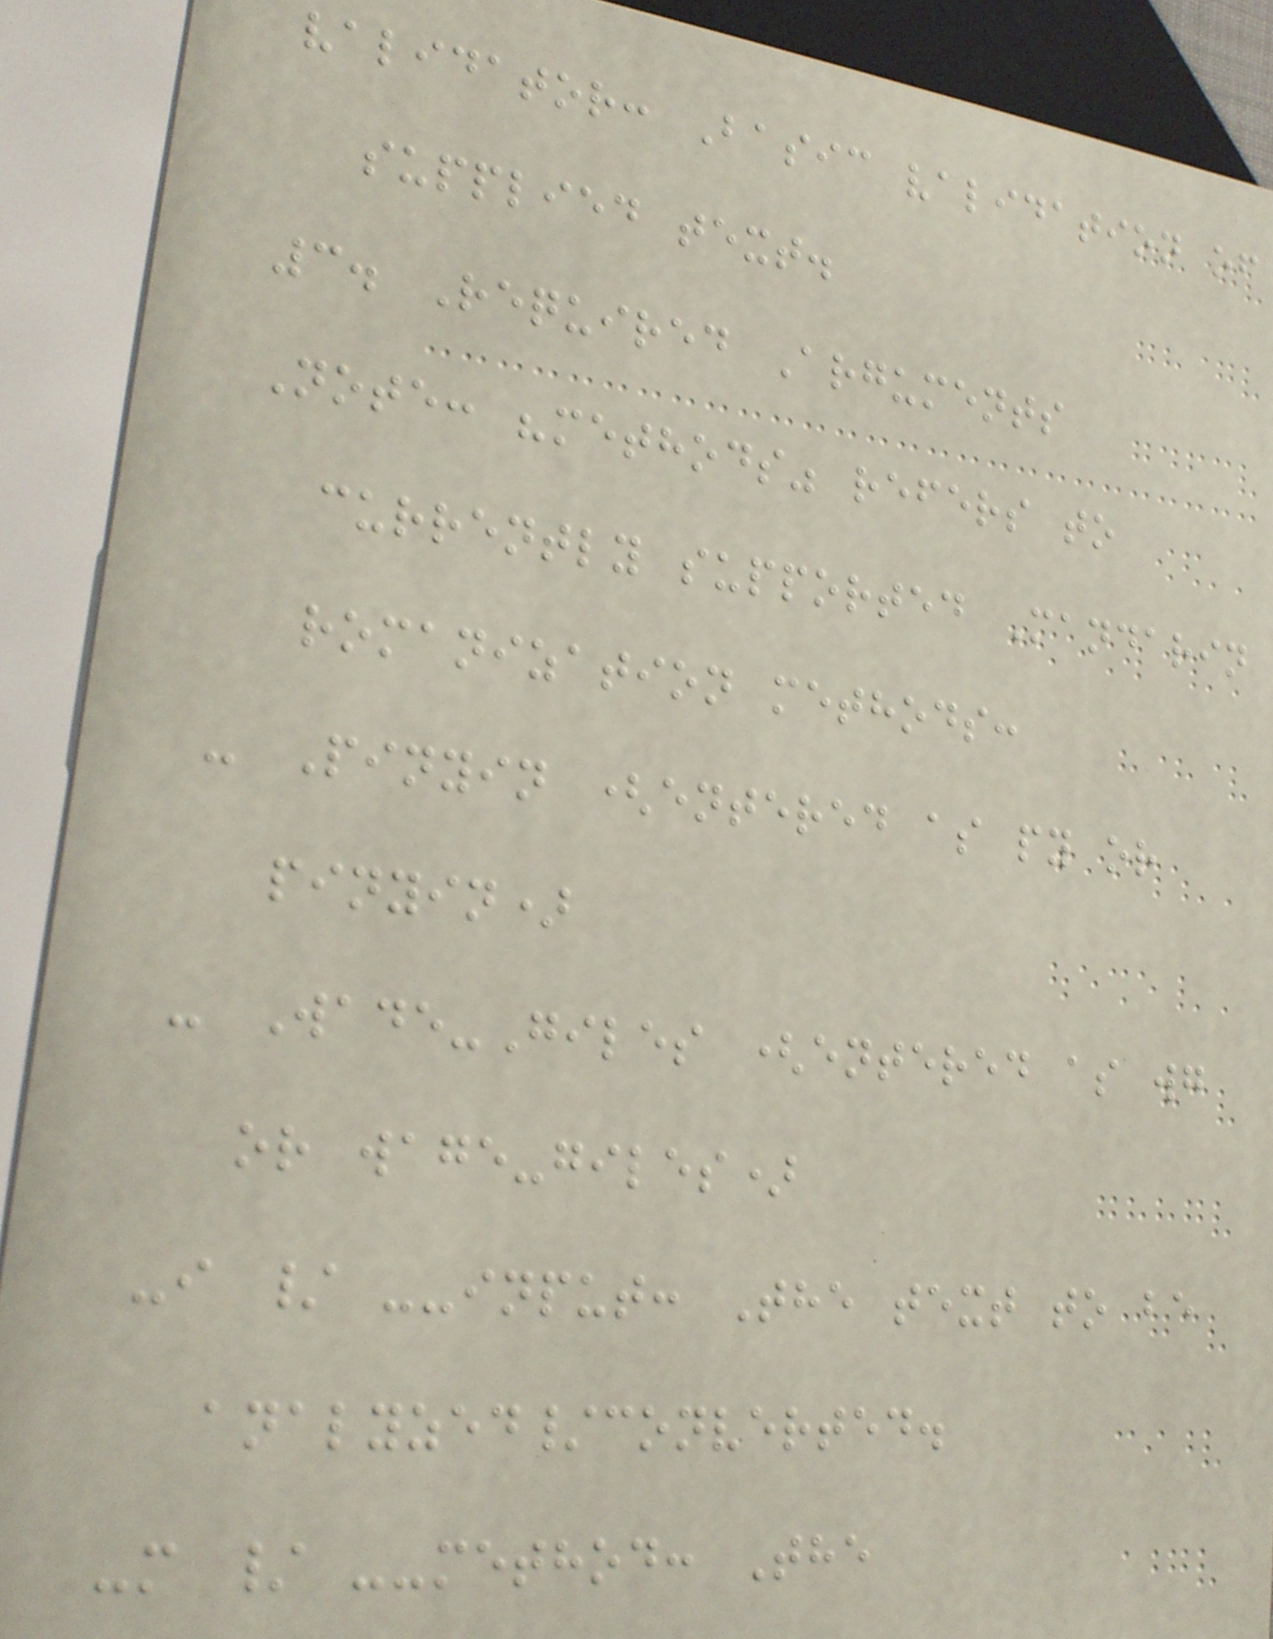validator: Basic validation of
supplied text.
3. Required Arguments
Note: "methods" refers to
currently supported Mandarin
romanization methods:
- Pinyin (entered as py or
pinyin)
- Wade-Giles (entered as wg
or wage-giles)
-i / --input: The text to be
analyzed/converted.
-m / --method: The
